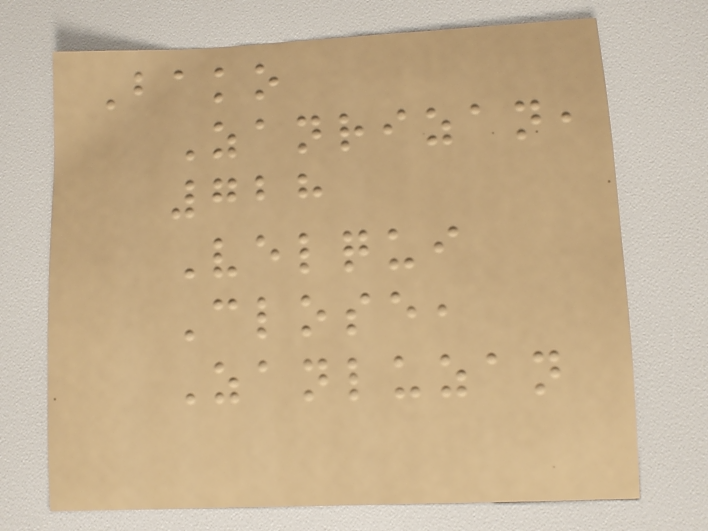Bako
Zanrizan,
728
Velqui
Close,
Zanluzan
